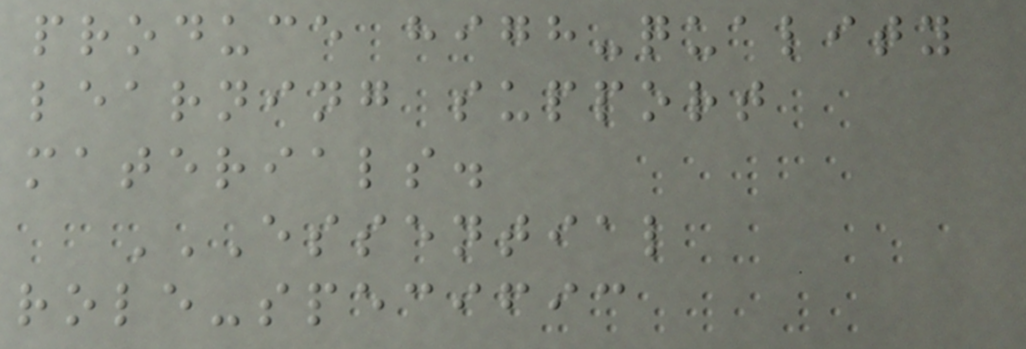produce high-quality
learning support
materials.
ESSENTIAL
ROLE-SPECIFIC
